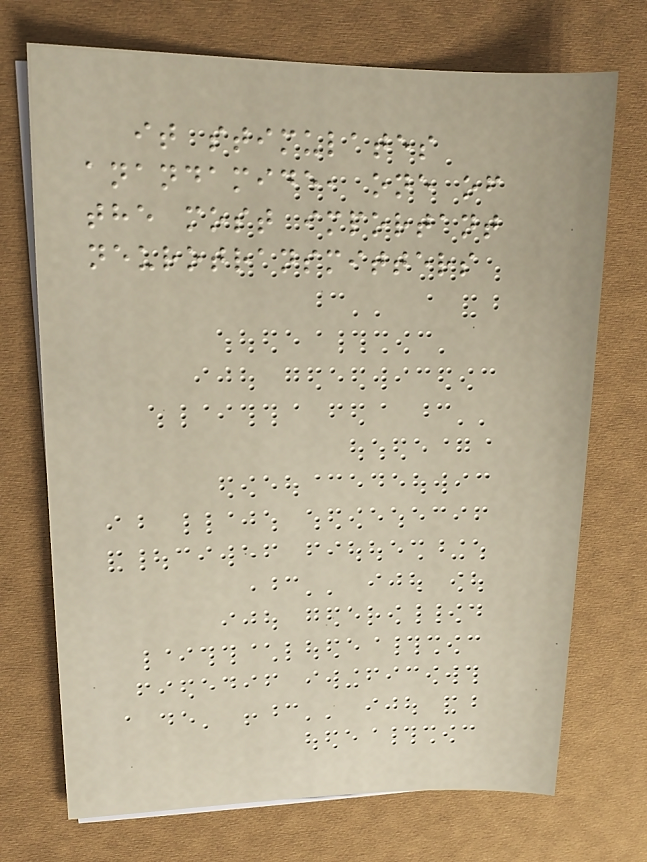it stimulates
anandamide, one of
the most important
neurotransmitters
